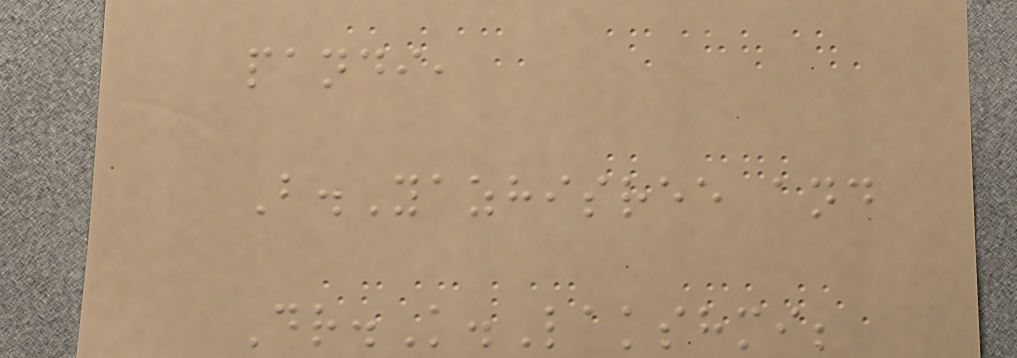pandi,
B.Yazhisree and
Dr.K.Lakshmi;
